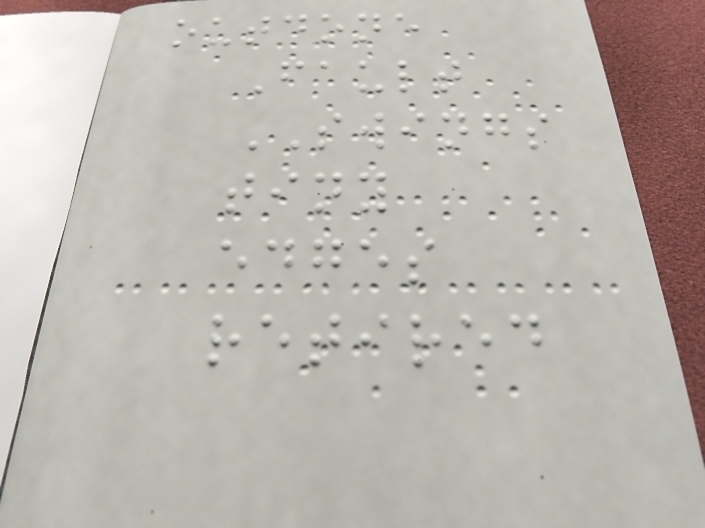outdone
Fault
SWINGS
tiny
edges
retired
